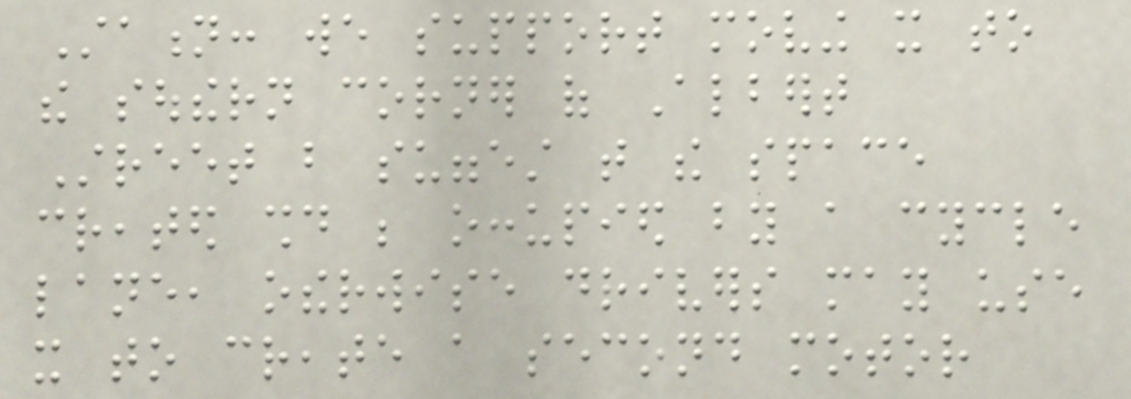Station: we support moving it to
the southern corner of Albert
Street but suggest that the space
created should be occupied by a cycle
lane, otherwise drivers may use
it to create a second motor
